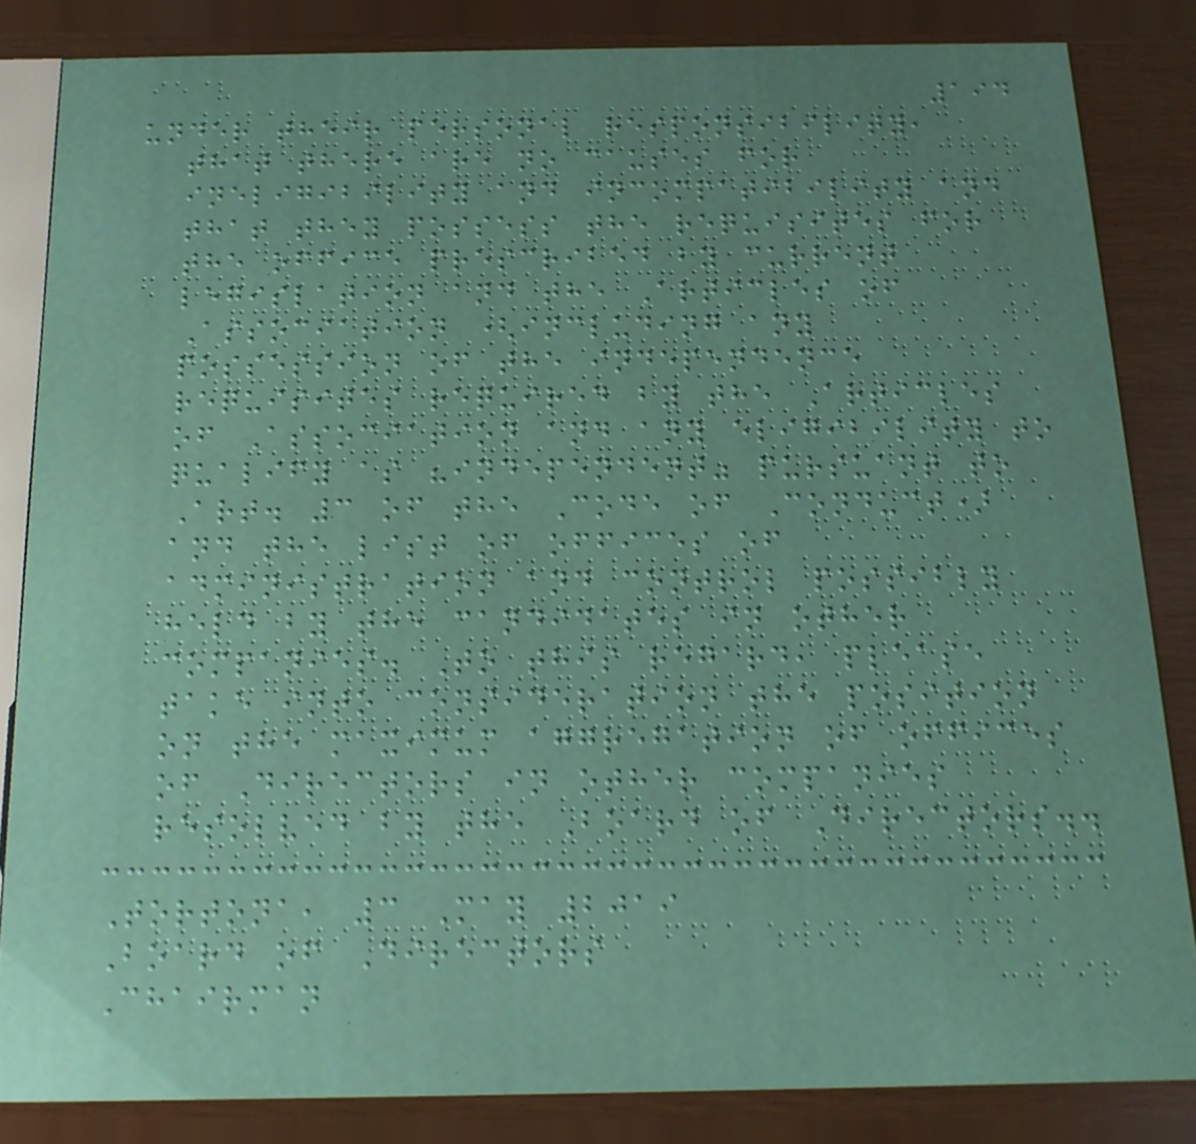194
under their personal responsibility,
that there are no causes for
ineligibility and incompatibility and
that they possess the requisites for
the office prescribed by current
legislation and the Articles of
Association (including any
possession of the independence
requisites required by the Articles
of Association and any eligibility to
qualify as "independent" pursuant to
Art. 3 of the Code of Conduct)
and the list of offices of
administration and control possibly
held by the candidates in other
companies. To this regard, please
take into consideration the position
on the maximum aggregation of offices
of Directors in other companies
resolved by the Board of Directors..
Tortona, 3 May 2019
Board of Directors
Chairman
